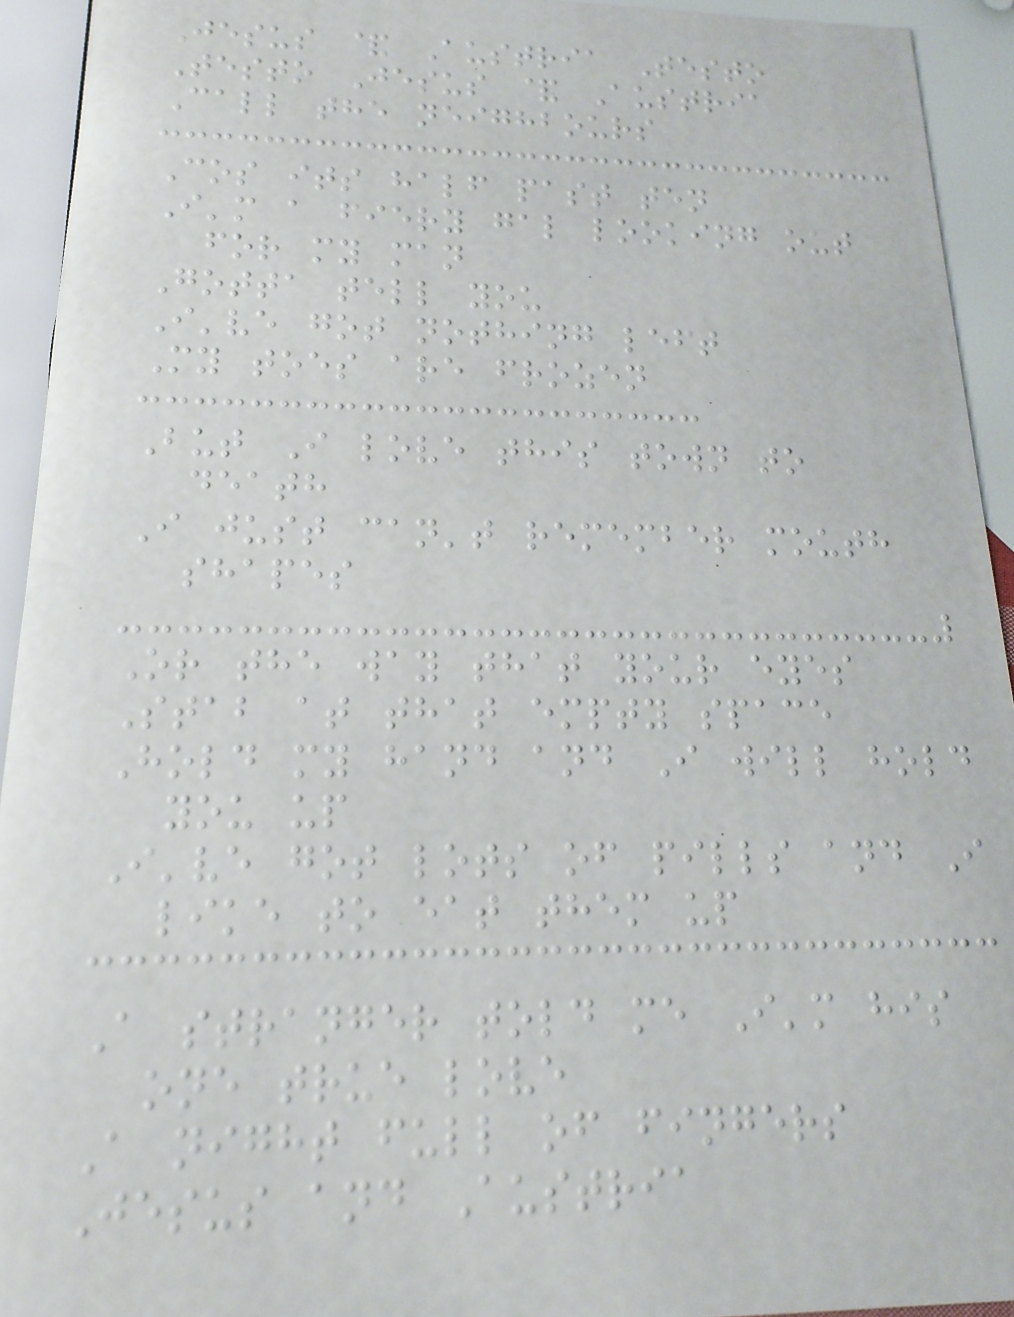Jesus & Austria Testo
Testo Jesus & Austria
Call the neighbours
Cos its half past ten
I'm a fiery gal looking out
for my man
Gotta tell you
I've got nothing left
My toes are frozen
But I love this town to
death
I just can't remember mouth
shapes
Or the way that your eyes
Stab at that empty space
Hold my hand and I will hold
you up
I've got lots of pills and I
like to eat them up
A stranger told me I'm his
one true love
A night full of fingers
Jesus and Austria
